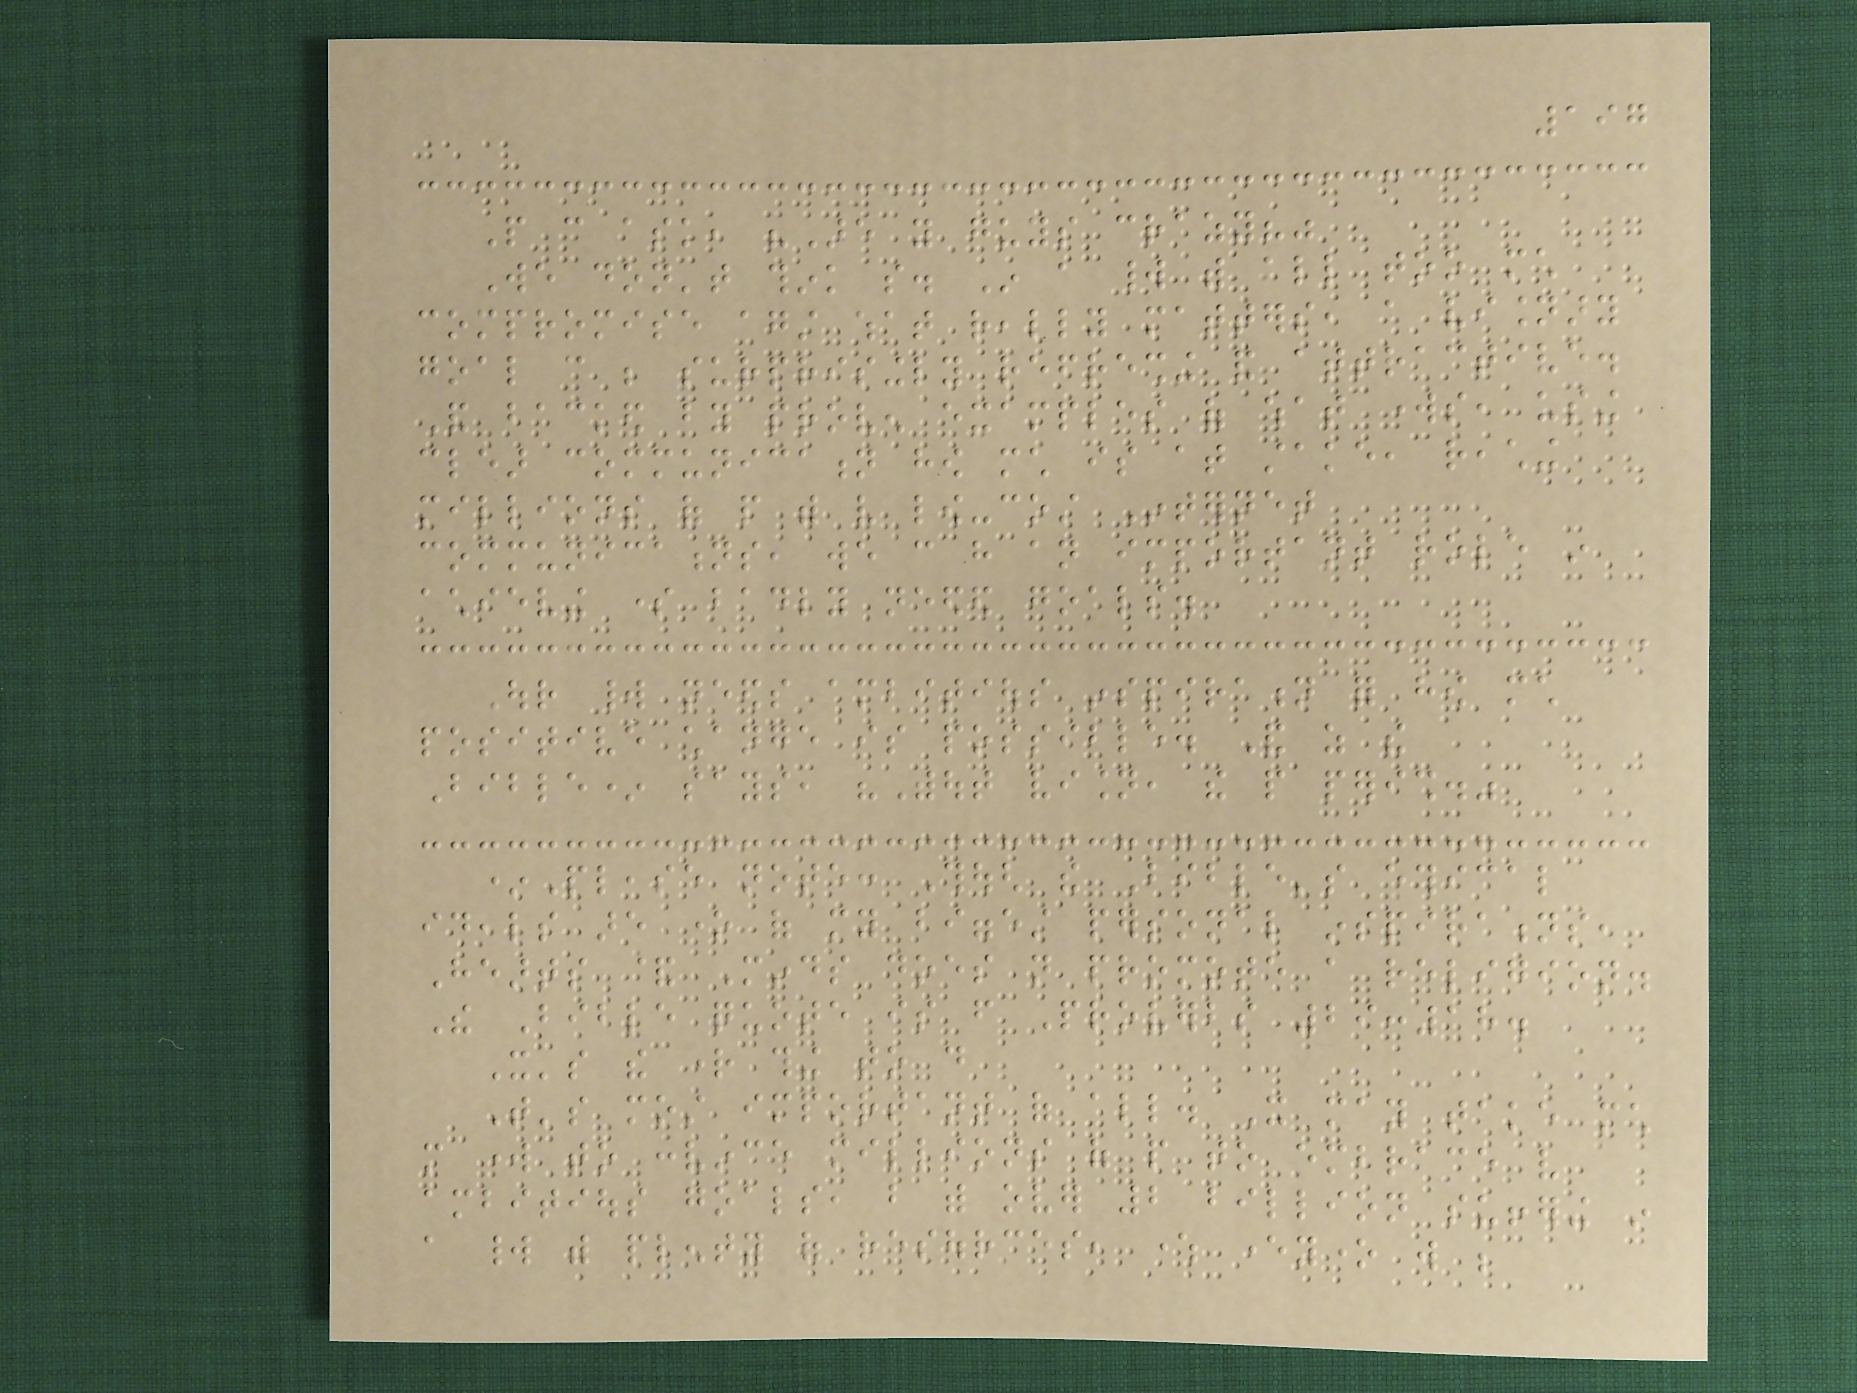197
People can ask, "Are you guys crazy?"
We don't think so. In a world with all too much
compromise against what really matters, a visionary
goal can be surprisingly refreshing and attractive.
And backed by proven examples of what works, using
clear communication how much is at stake, reaching
millions of people with very low-cost Internet
communications, we can have an important role in
achieving some badly needed goals.
Our world needs ambitious inspiration for how much
positive change is possible. And as the
Bible* says, "Without vision, the people perish."
*Please note: Though the Bible's ethical
ideals are one of my biggest personal inspirations,
Hearts & Minds does not promote a religion.
The Bible quote is from Proverbs 29:18.
It's the right thing to do
That's most important of all. It may take much
more work to convince millions of people to embrace very
ambitious goals, but with over 2 billion suffering in
a world with plenty of resources, where everyone will be
